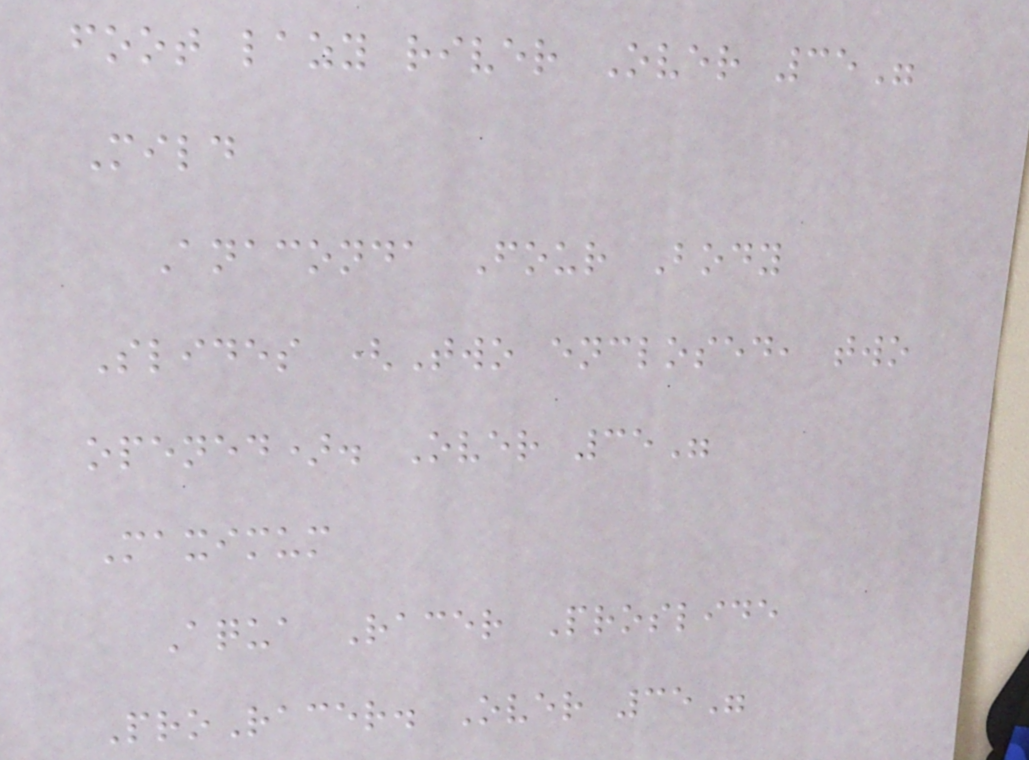foot lazy river Over 35"
Mild
Anaconda Four Body
Slides (Two enclosed, two
opened). Over 35"
Maximum
Aqua Racer Proslide
ProRacer. Over 35"
